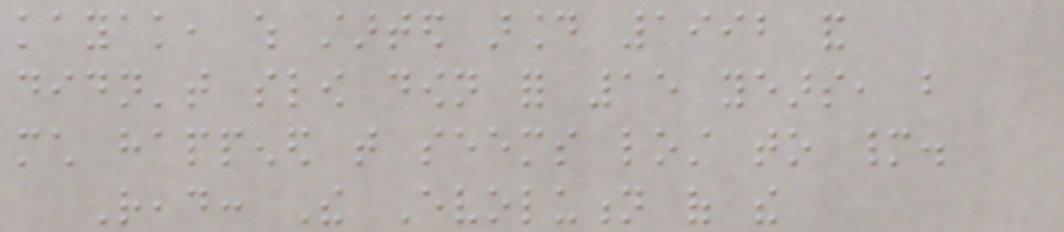kayak, which started around 1992 and
didn't slow down for 15 years, but
much happened that seems lost to many.
Read: The Evolution of the
